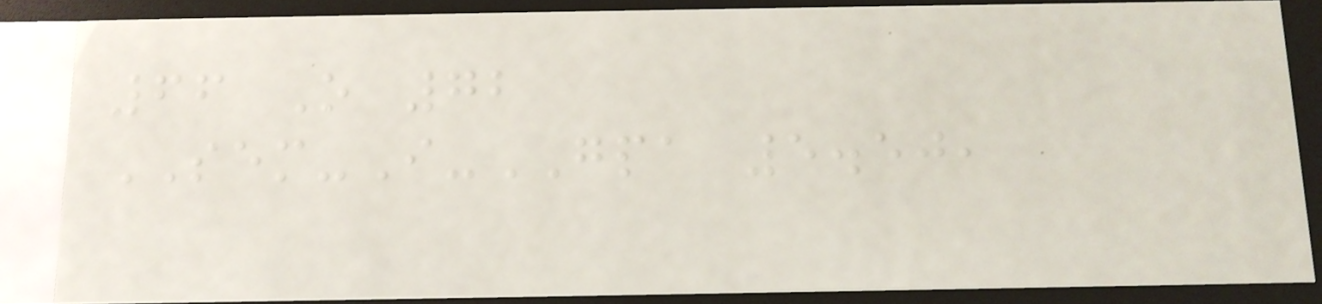66 O 72
SEM-I-GPA 5.50,
